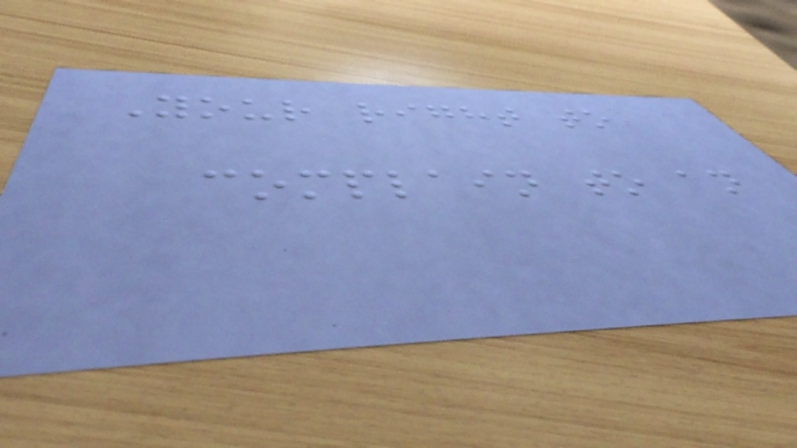Your right to
complain to an
